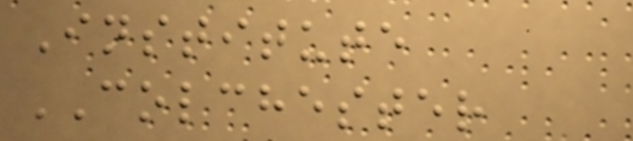Institute
COLCHESTER
